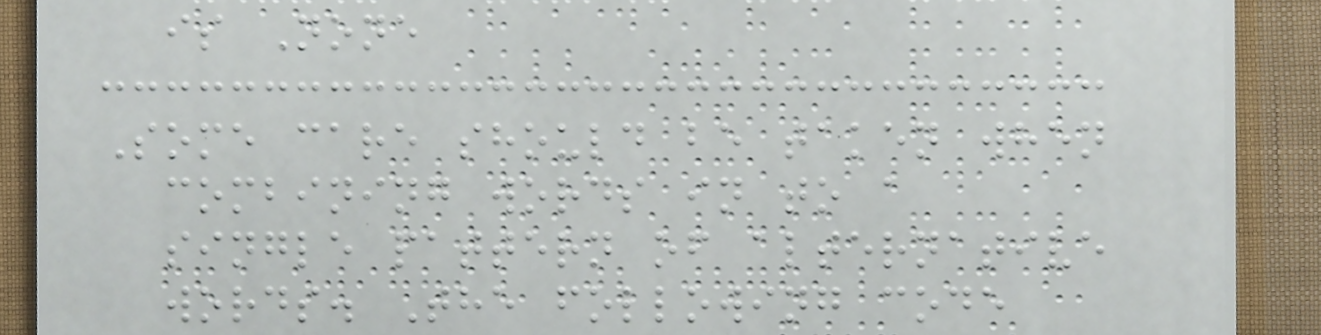is None
Some care should be taken when
combining words in to a
single pattern of alternative
words. The following code
